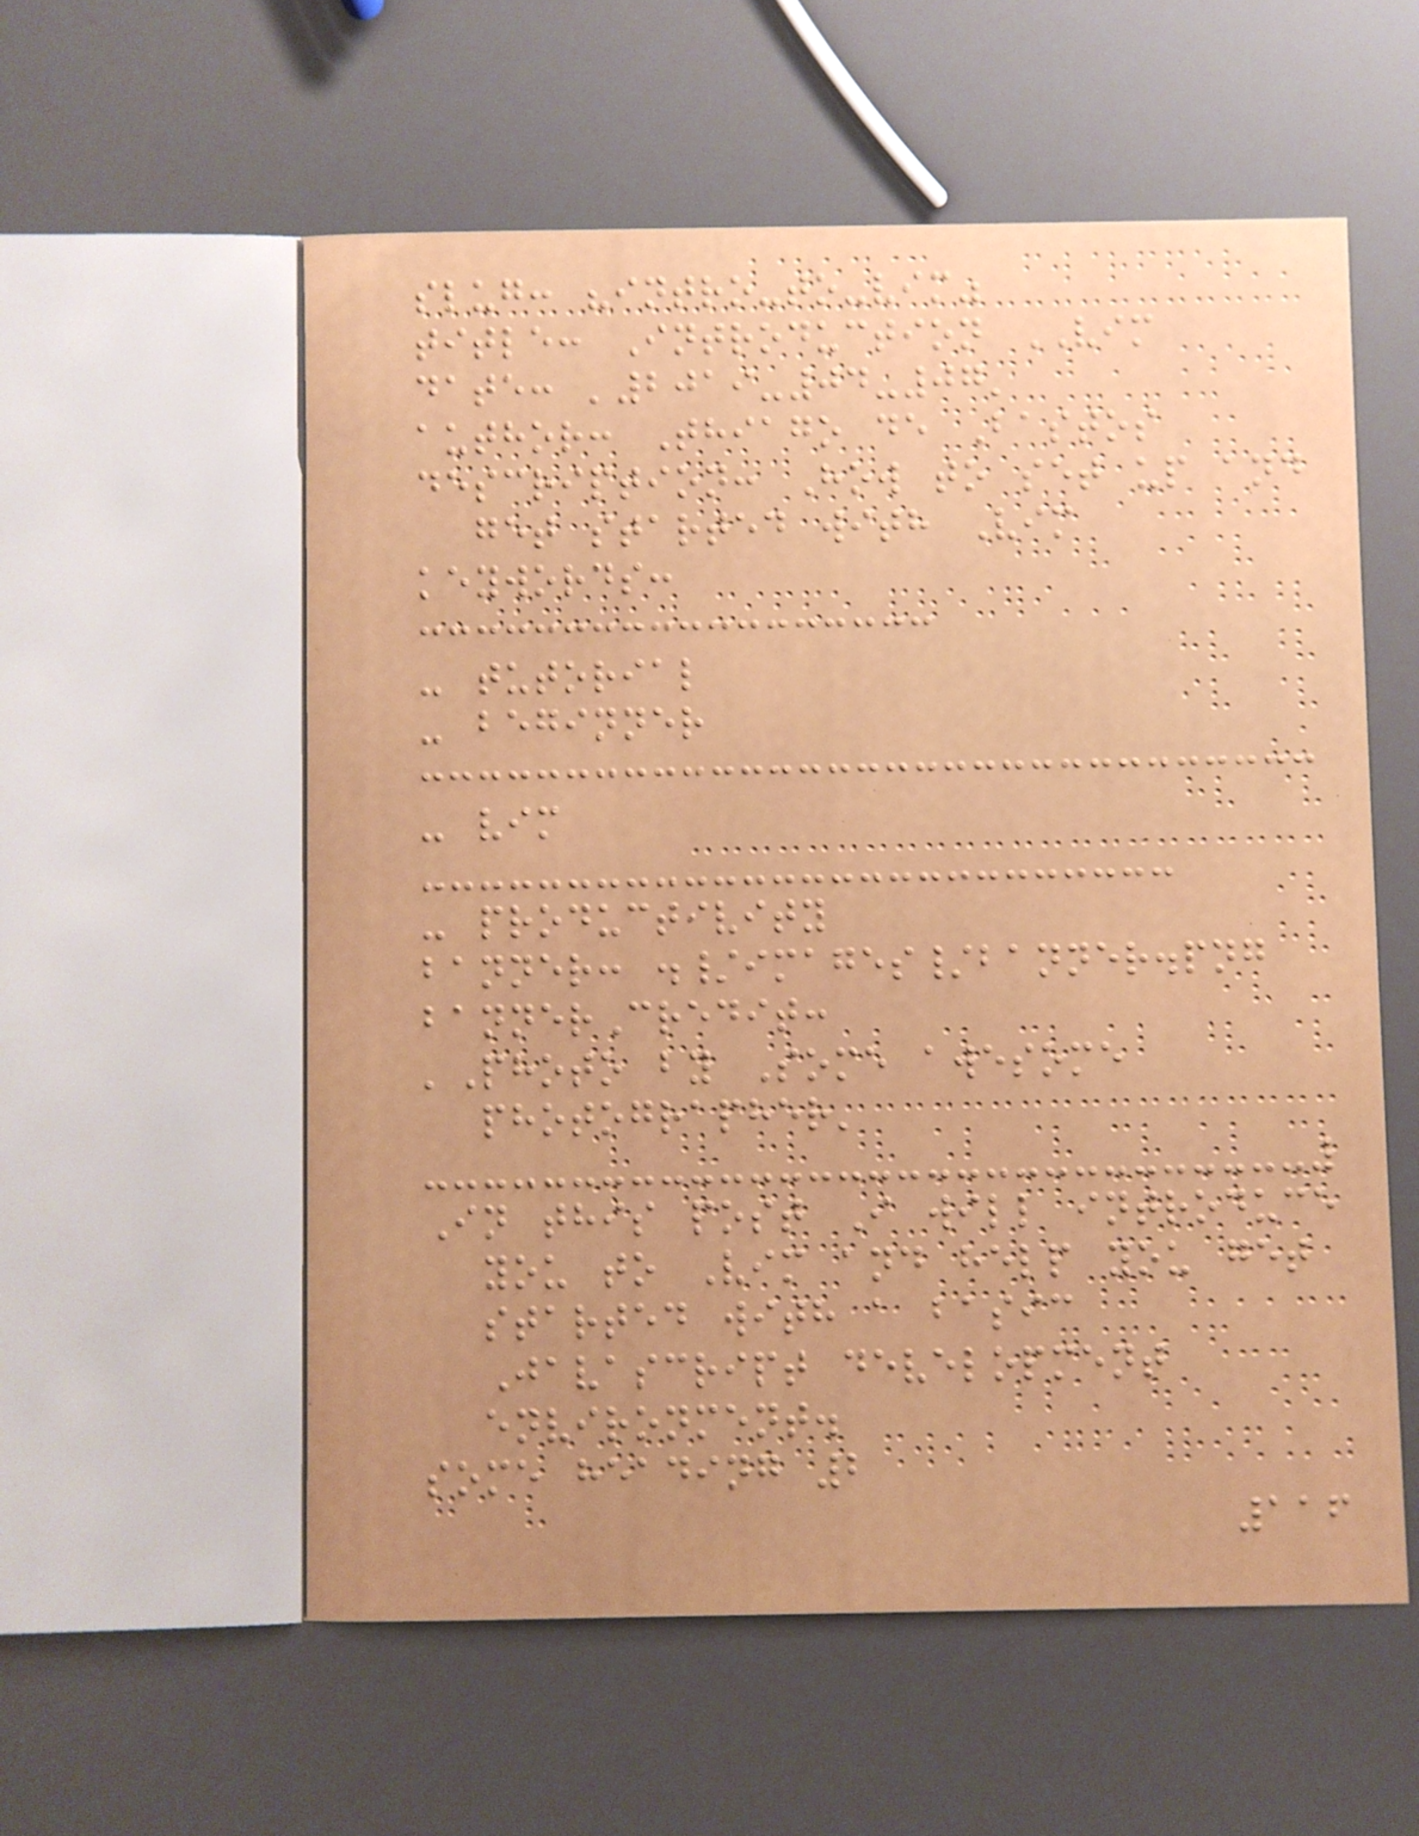slug: "intro-to-vim"
title: Introduction VIM
date: '2019-04-07'
author: Thiago de Bastos
description: How to set up and
get started with Vim
keywords:
- tutorial
- beginner
- vim
- productivity
banner: ./images/banner.png
bannerCredit:
'Photo by Some awesome
photographer'
In this post I will introduce
you to Vim and help you get
started with a basic
Javascript development
environment.
some heading 2
116
